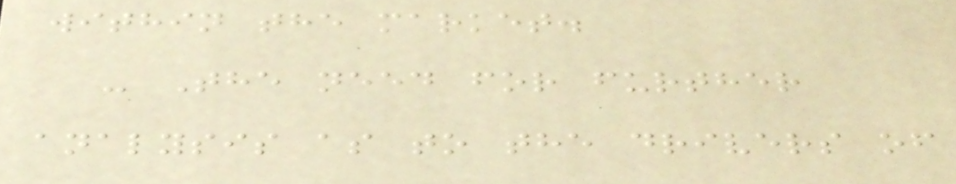within the market.
- The need for further
analysis as to the drivers of
